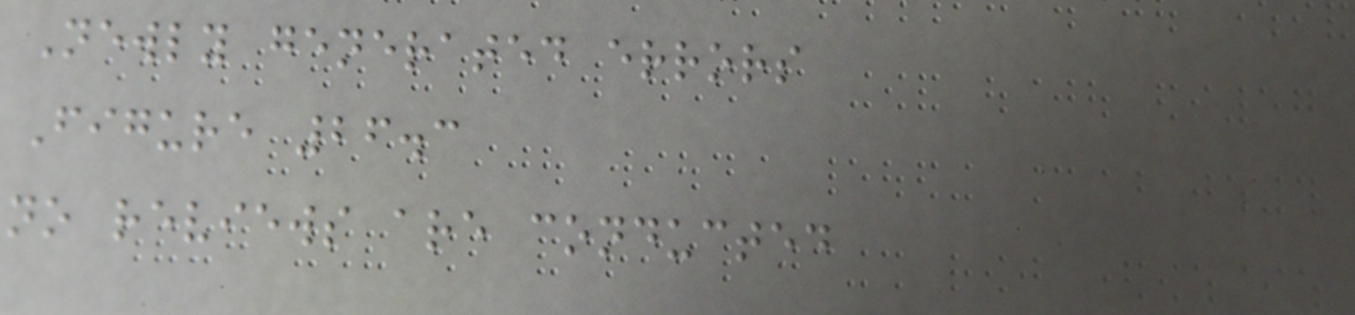Newly generated errors
Figure 26.3
no reviews are conducted
